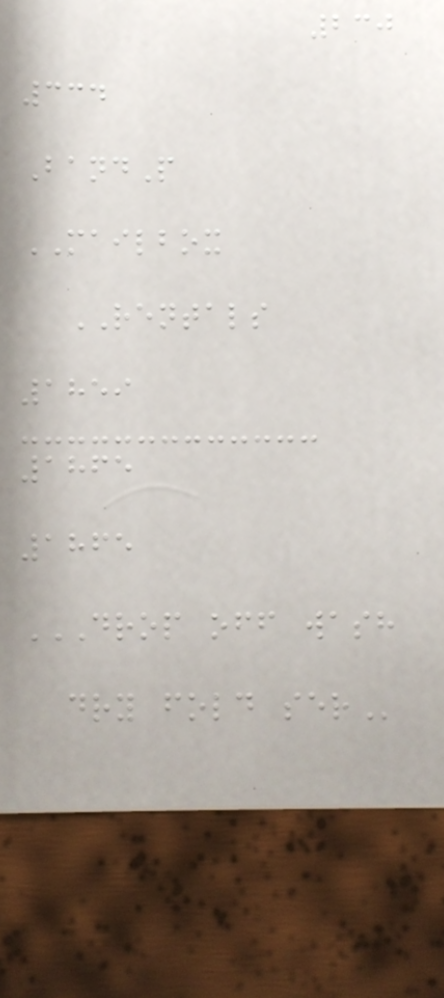230
334
BandP
MAILBOX
RENTALS
1859
1865
1865
DROP OFF WASH
DRY FOLD SER
